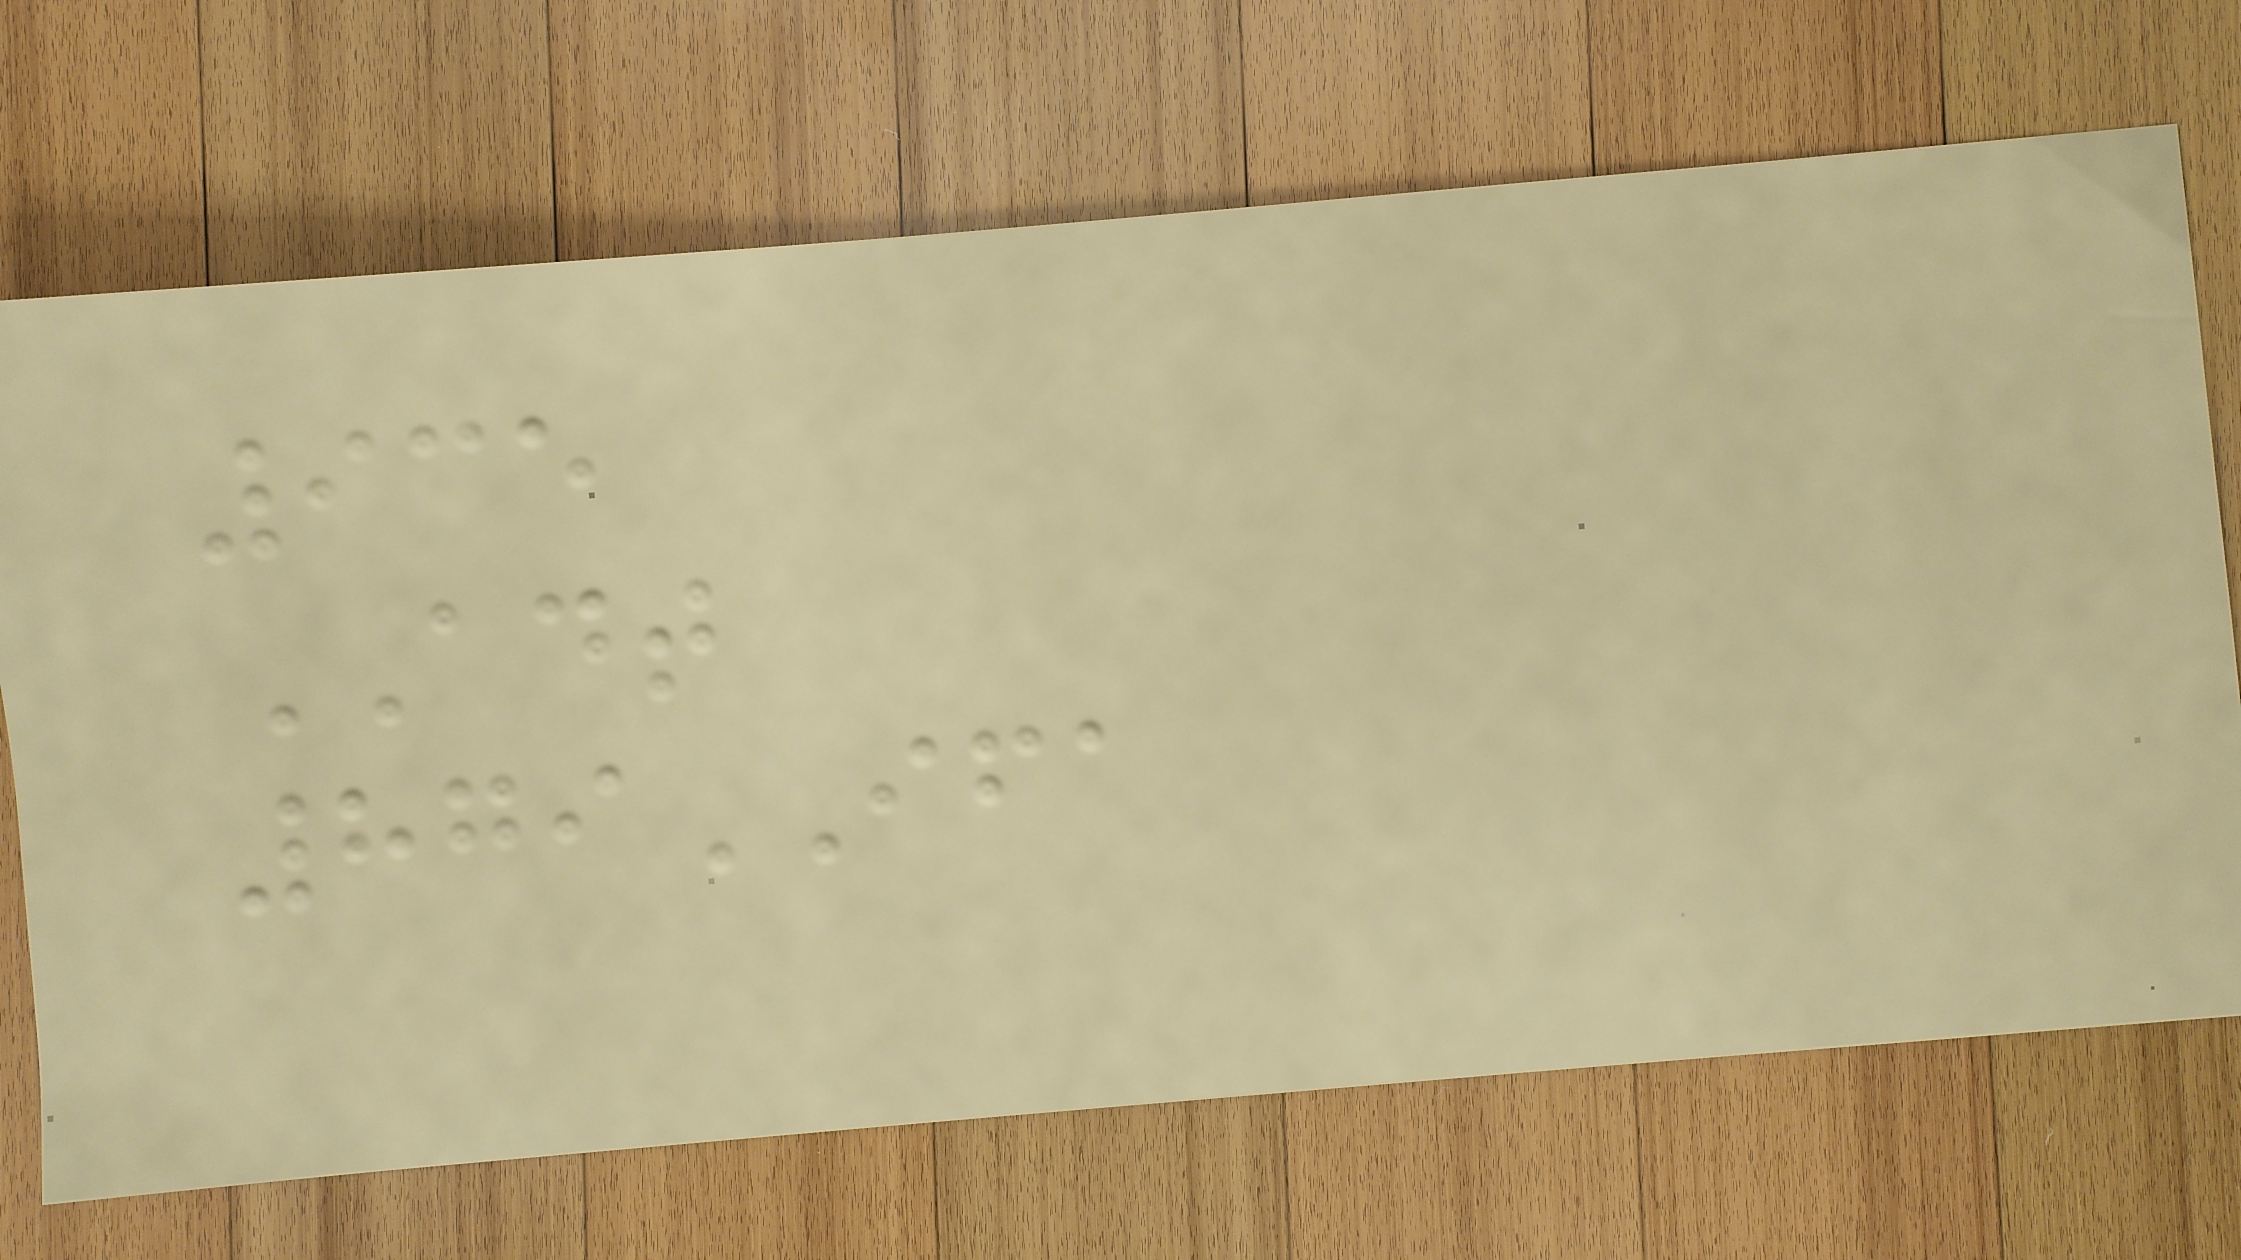935
ADT
879IFA
